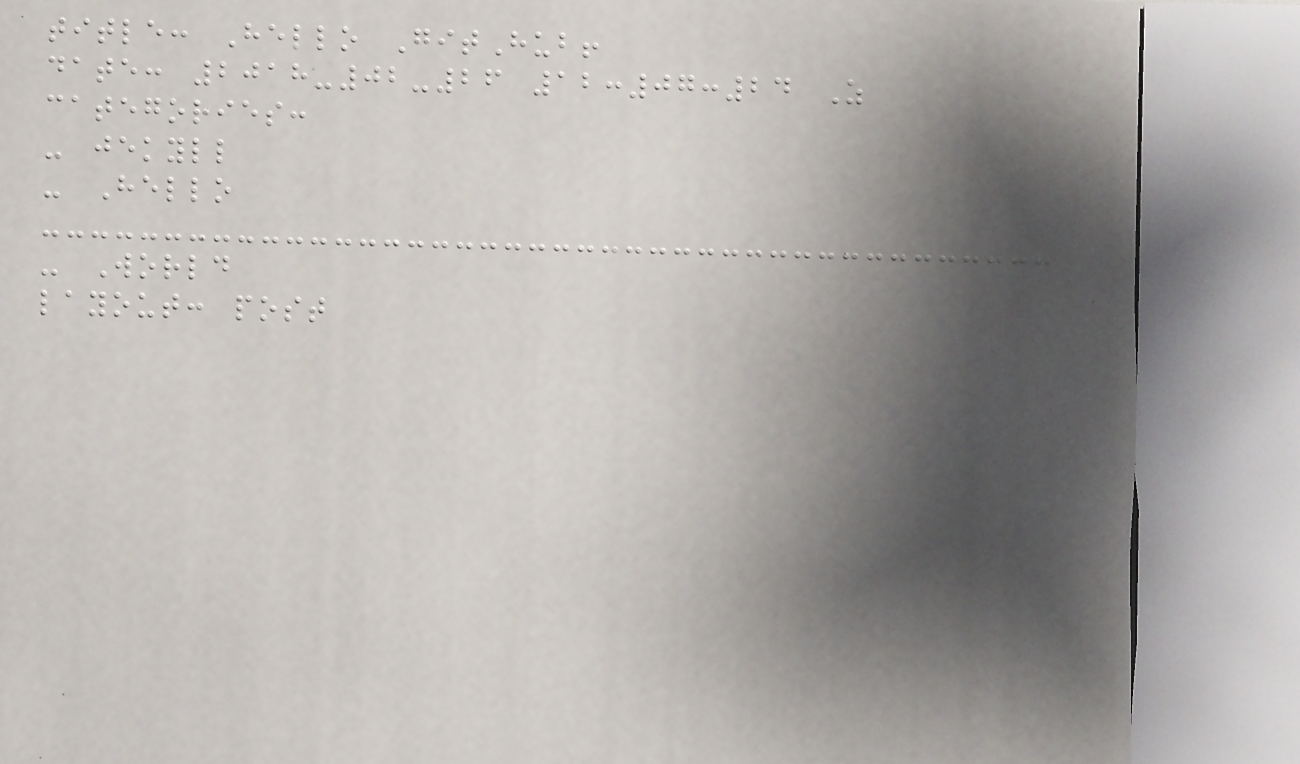title: Hello GitHub!
date: 2018-02-26 12:07:24 Z
categories:
- jekyll
- Hello
- World
layout: post
